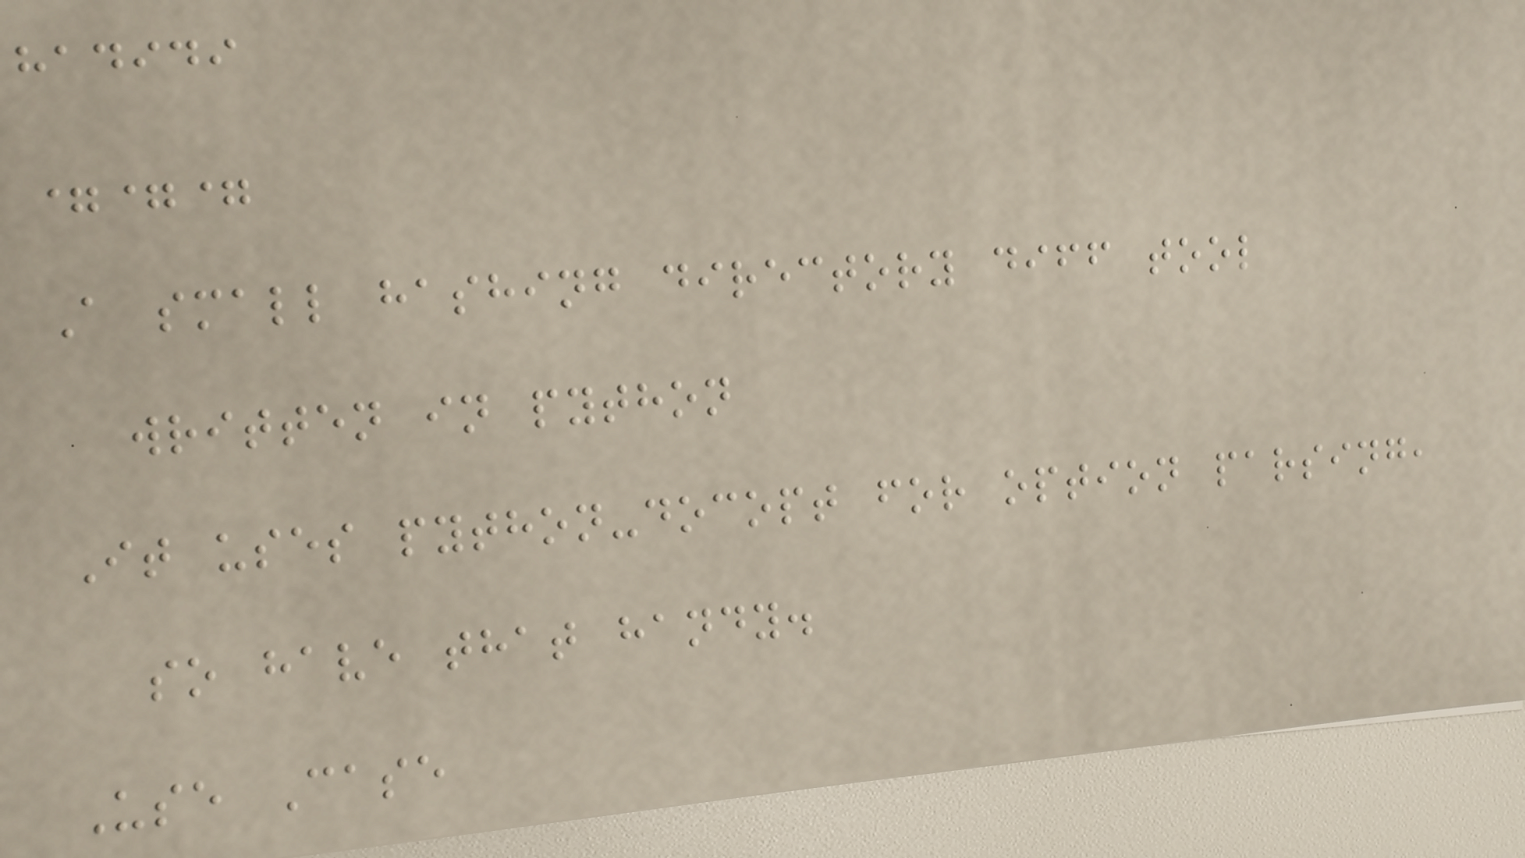hadidi
===
A small hashing directory diff tool
written in python
It uses python-docopt for option parsing,
so have that handy.
Use Case
